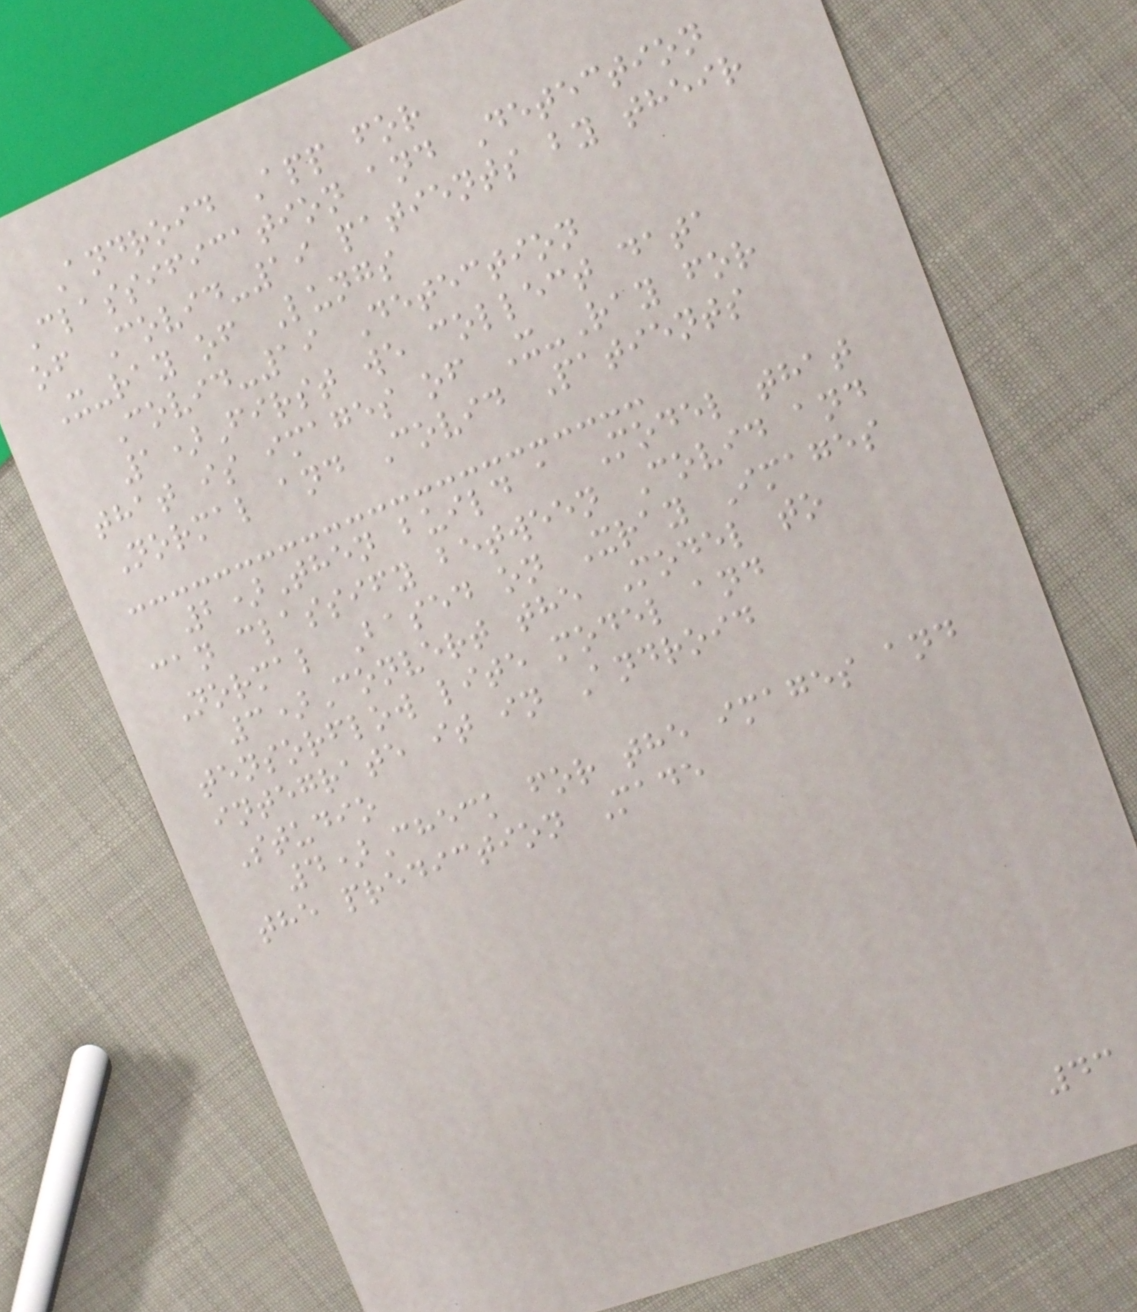Android App for
Classification and Detection
of Covid-19 patients by their
X-ray of Lungs
Covid-19 Detection
1)First we collect data
that is images of X-Ray for
Normal and Covid Patients
2)Then build a Model that
can classify between Covid and
Normal Based on Xray Images
3)Convert the Model to
tensorflow lite model and
integrate it in Android
Studio
4)Check for the images and
the prediction Made
43
